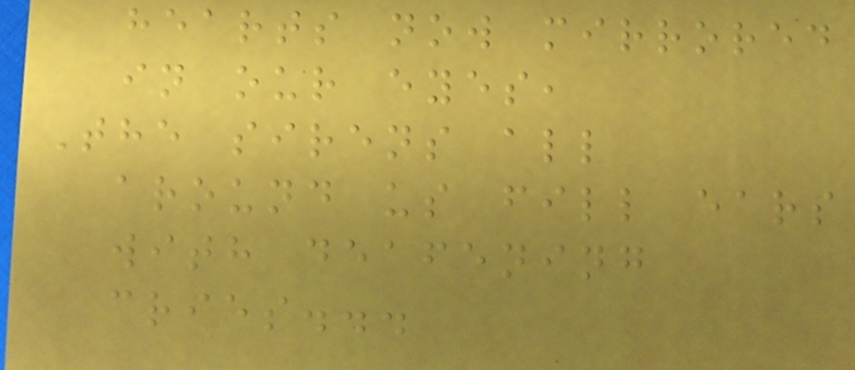hearts now mirrored
in our eyes,
The sirens all
around us fill ears
with deafening
cries...
